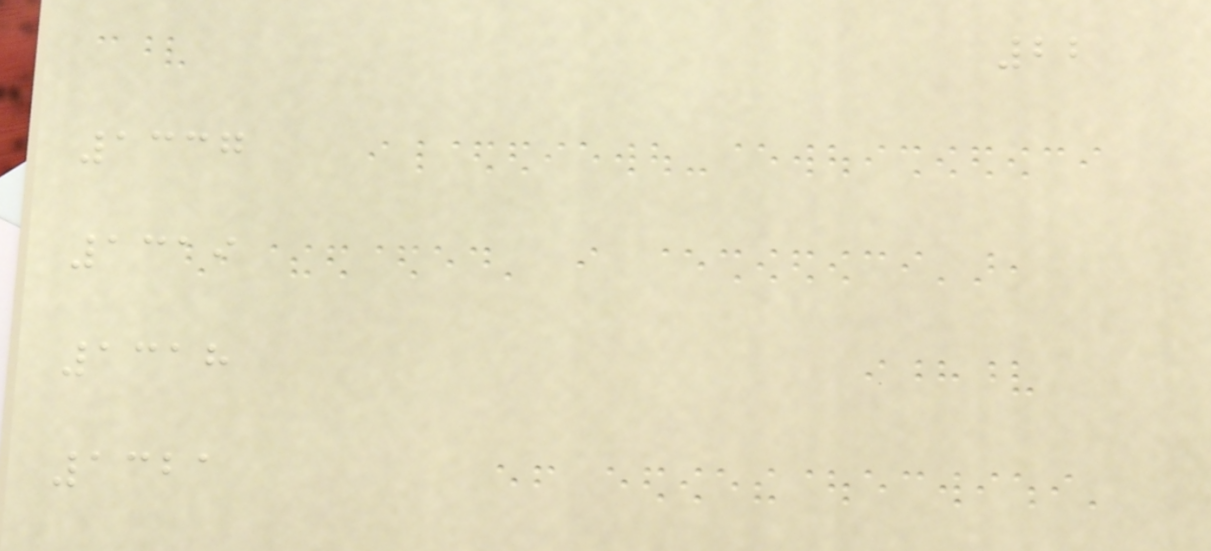22
1337
1319
1318
1321
